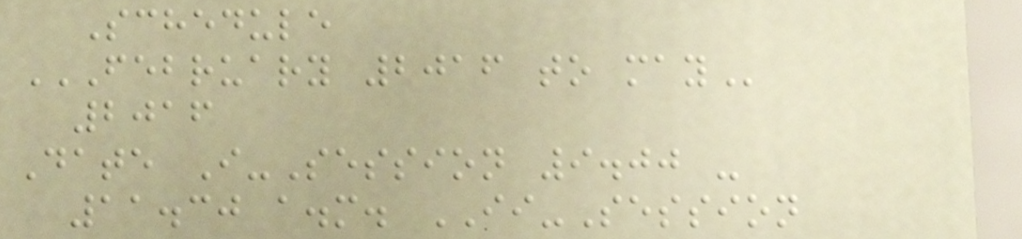Schedule
FEBRUARY 2016 TO MAY
2016
Date I-Session 9.00 -
11.30 a.m. II-Session
